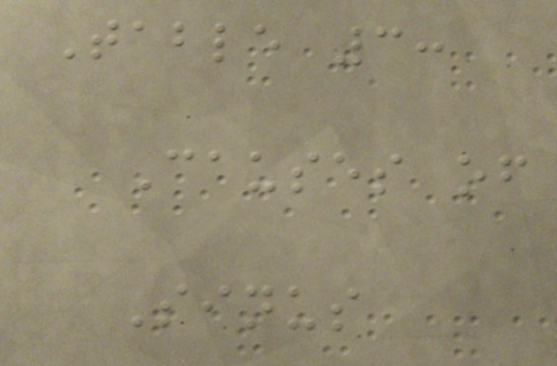Table 3:
Causes of
Sinus
